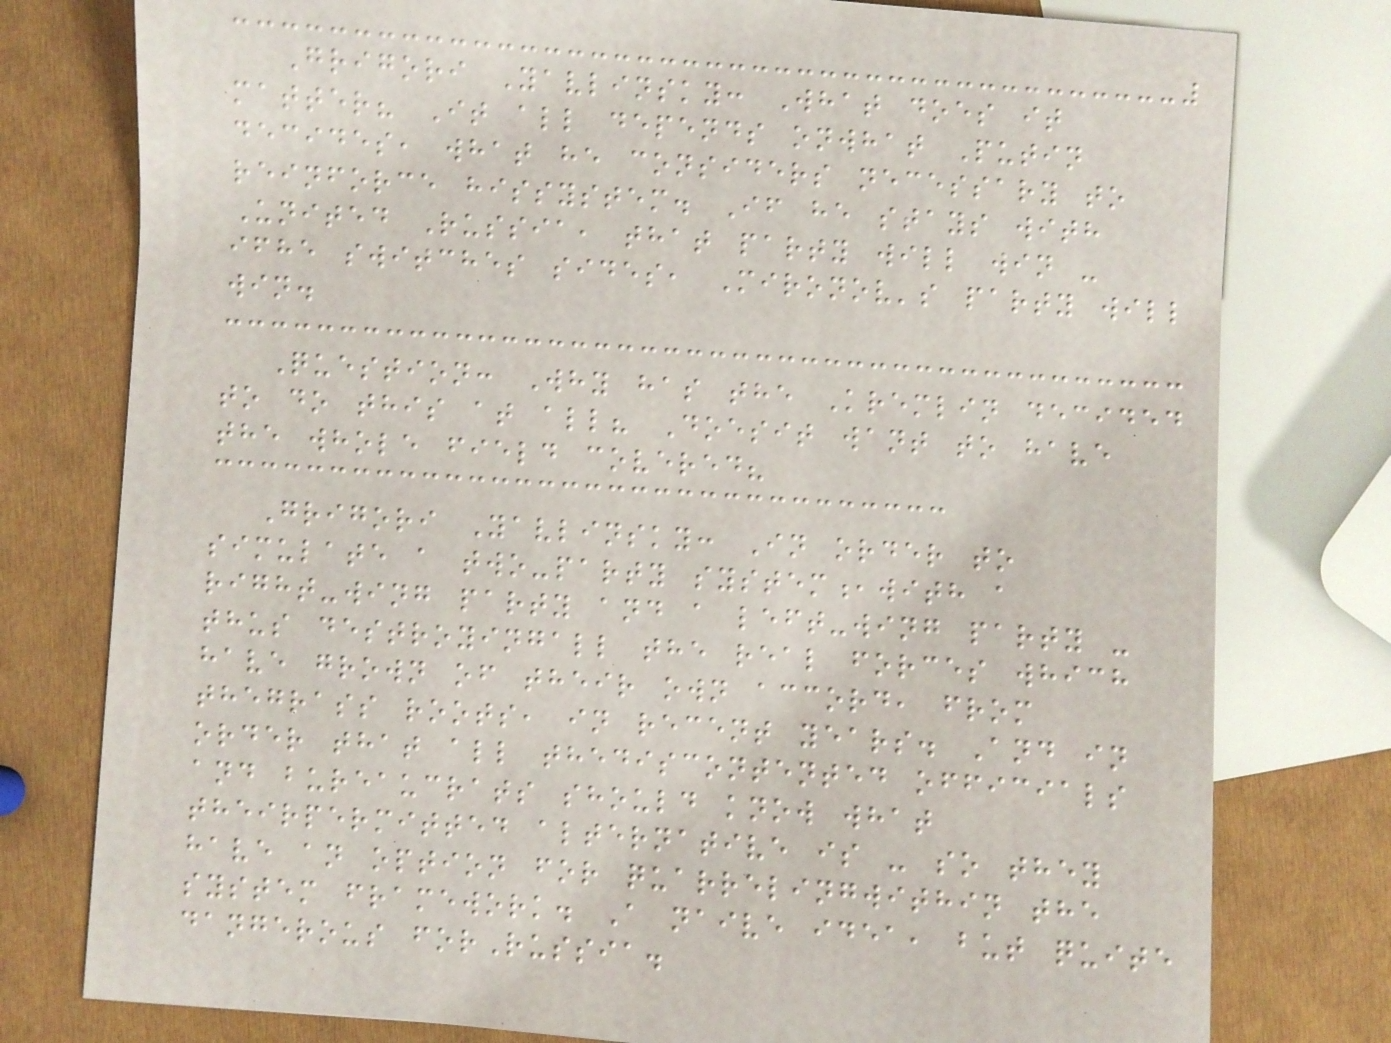Grigori Yavlinsky: What does it
matter? It all depends onwhat Putin
decides, what he considers necessary to
reinforce hissystem. If he stays with
United Russia, that party will win -
ifhe switches sides, Mironov's party will
win.
Question: Why has the Kremlin decided
to do this at all? Doesit want to have
the whole field covered?
Grigori Yavlinsky: In order to
simulate a two-party system,with a
right-wing party and a left-wing party -
thus destroyingall the real forces which
have grown of their own accord, from
thegrass roots, in recent years. And in
order that all thediscontented officials
and bureaucrats should know what
theirpermitted alternative is - so they
have an option for quarrelingwithin the
system framework. A naive idea, but quite
dangerous forRussia.
